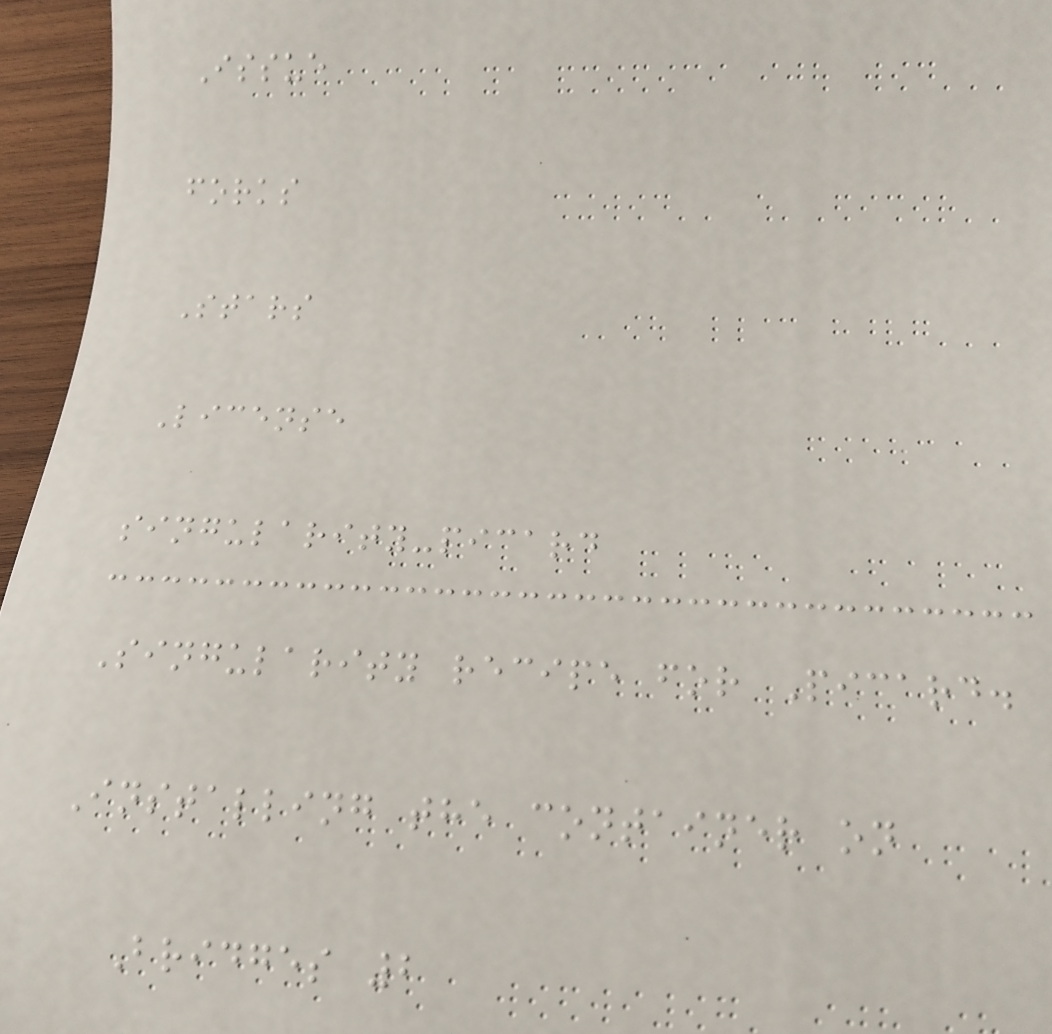Issue
forks
Stars
License
singularity-picard
Singularity recipe for Picard.
Installing the container on
Bridges 2
